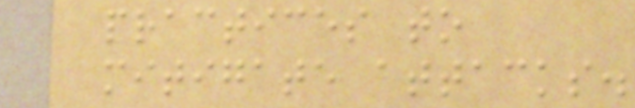practices to
mitigate attacks.
